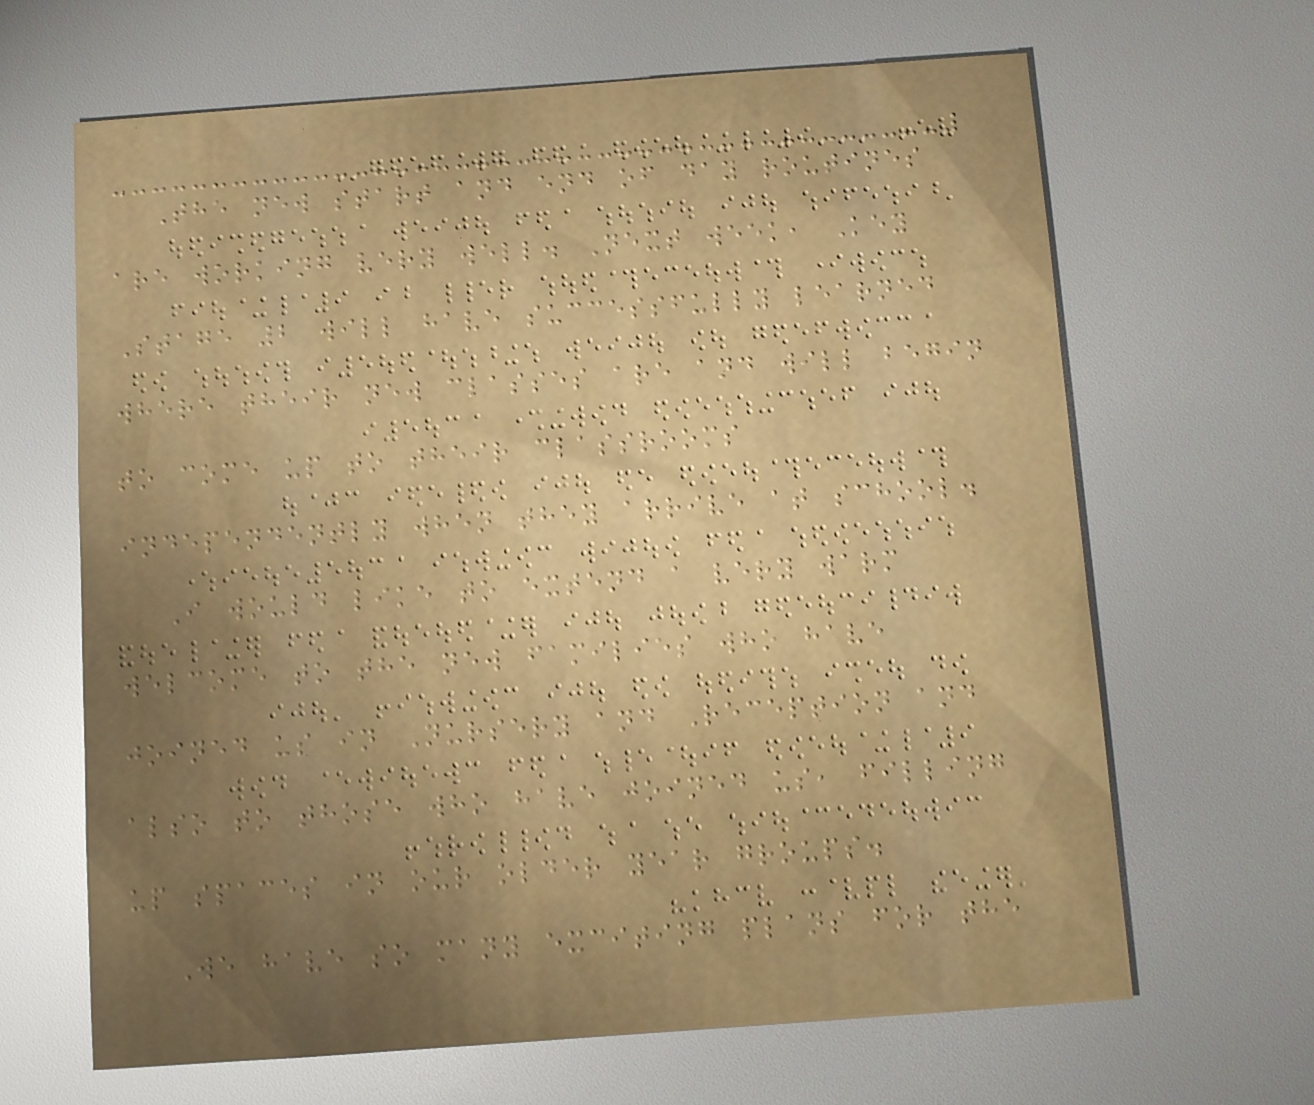The new start and end of day routines
are working very well. Next week, Key
Stage 2 will have successfully learned
where their new classes are and will begin
to come up to their classrooms
independently when they arrive at school.
I would like to extend a very warm
welcome to the new families who have
joined us in Nursery and Reception and
also to those who have joined us, filling
up spaces in our older year groups.
We have so many exciting plans for the
